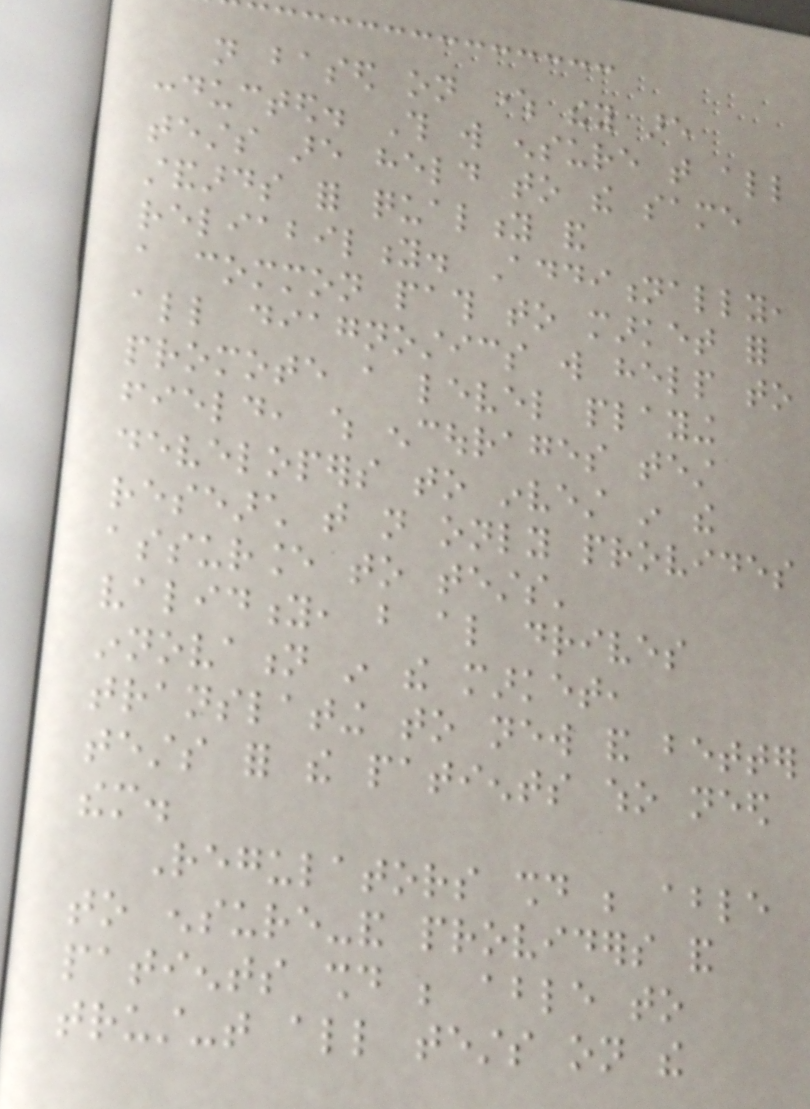not based on where they are
conducted. This will ensure that all
tests are held to the same
standards for quality and
reliability. Additionally,
a common path to market for
all diagnostics will help to
promote a level playing
field, which encourages test
developers to invest in the
research that not only provides
assurance to tests'
validity, but also drives
innovation in the market,
translating to new and better
tests for the patients who need
them.
Regulators should be able
to ensure-and providers and
patients should be able to
trust-that all tests on the
